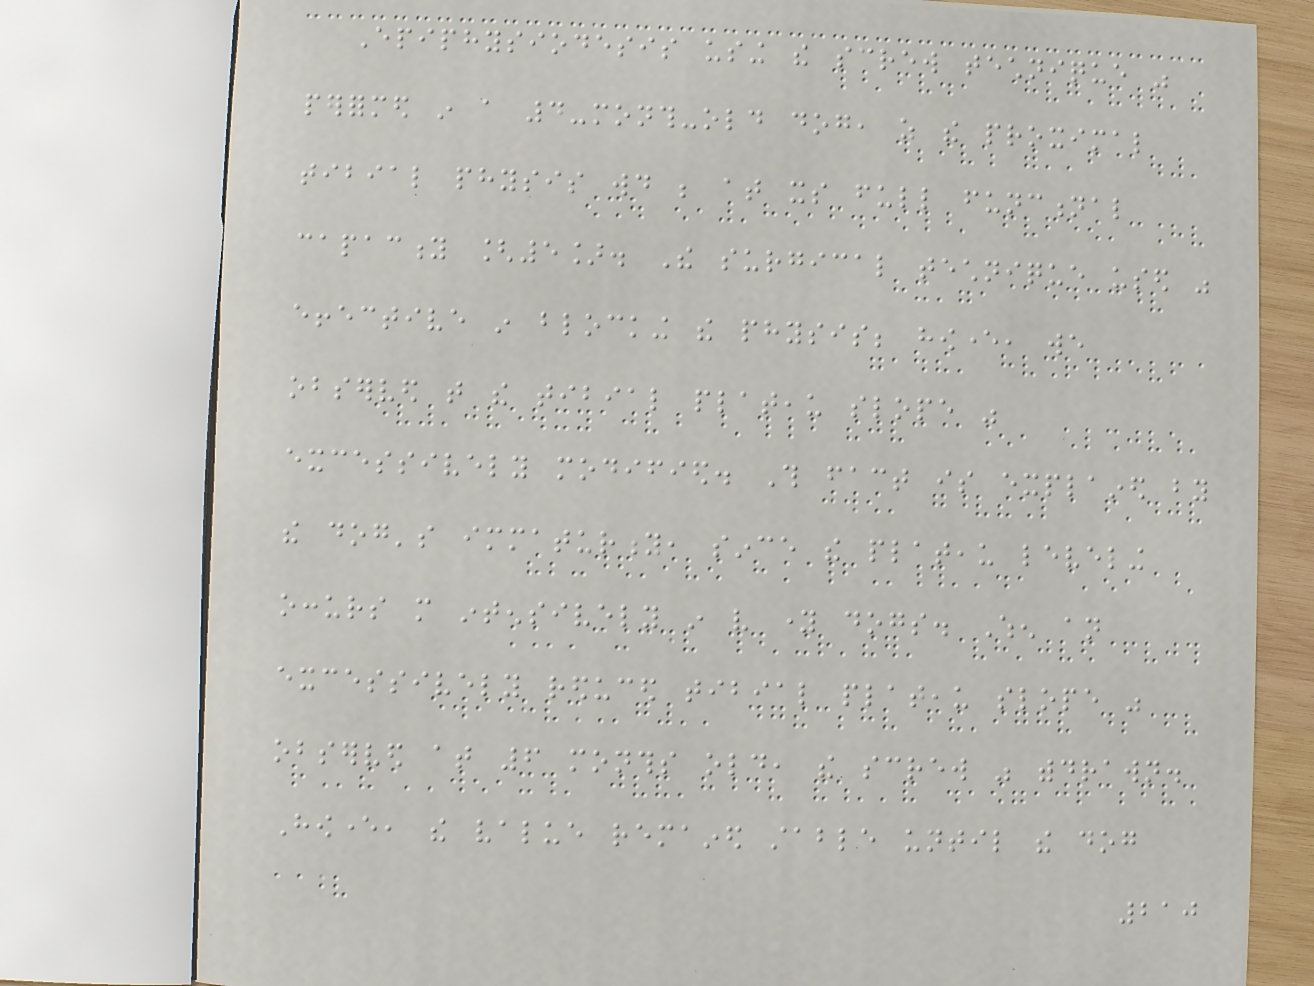Epiphysiodesis using the screw technique was
performed in a 4-month-old dog, as the proximal
tibial physis would be at its full functional
capacity [5]. The surgical technique used was
effective in blocking the physis; however, we
observed that the tibial plateau slope was
excessively modified. This fact is explained by
the dog's immaturity, since the plateau leveling
occurs more intensively in very young dogs. When an
excessively reduced tibial plateau slope was
observed at 6 months old, the screw was withdrawn.
However, the value remained stable until the dog
210
